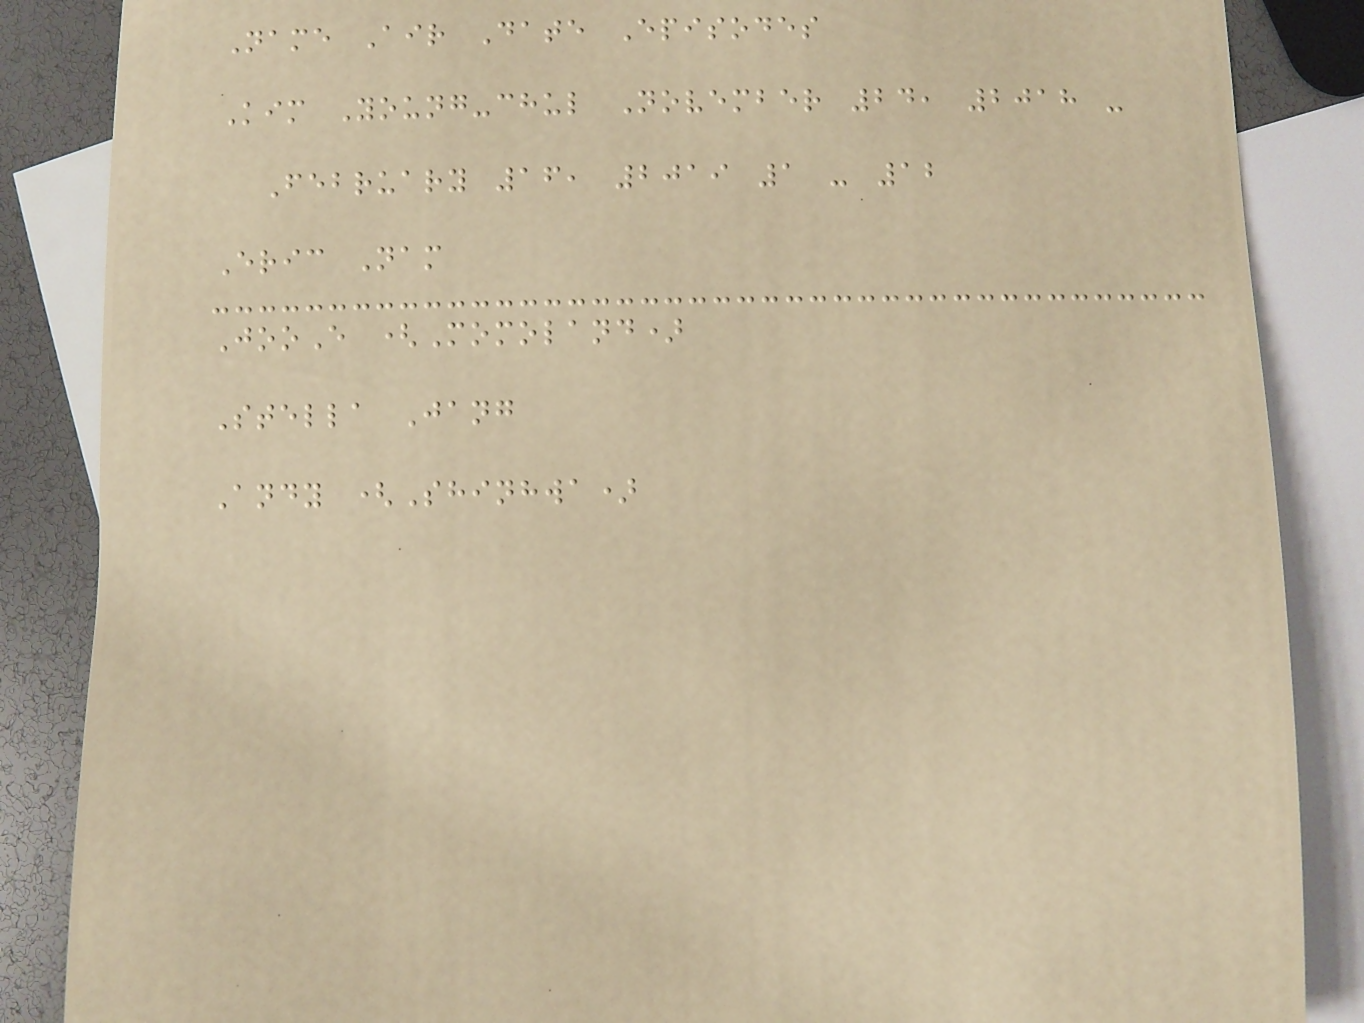Name Air Date Episodes
Kim Young-chul November 24, 2018 -
February 16, 2019 1 - 12
Eric Nam
JooE (Momoland)
Stella Jang
Andy (Shinhwa)
